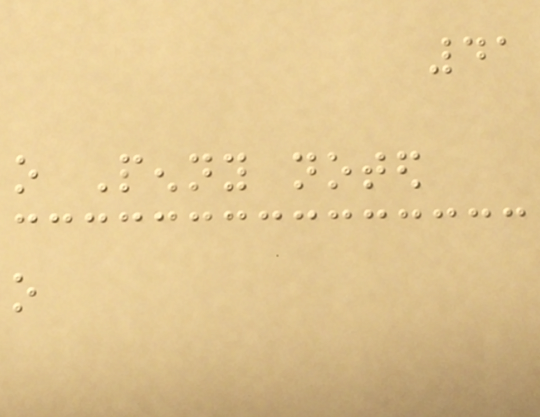41
o Penny noted
o
